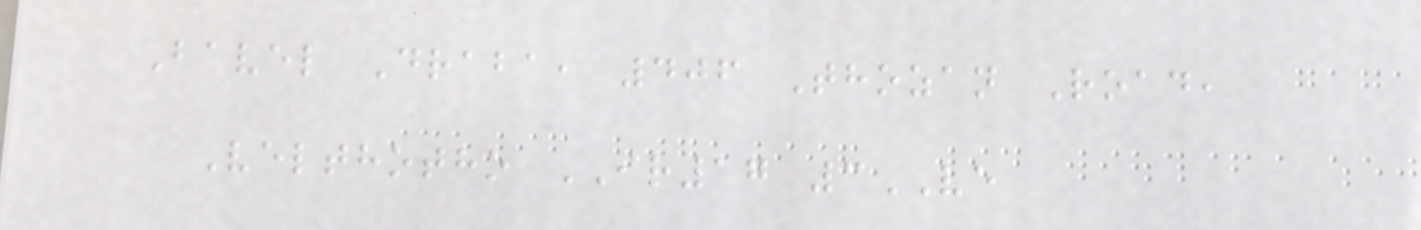Bavel Draba, 406 Thozan Road,
Velthotho IR17 3VE
